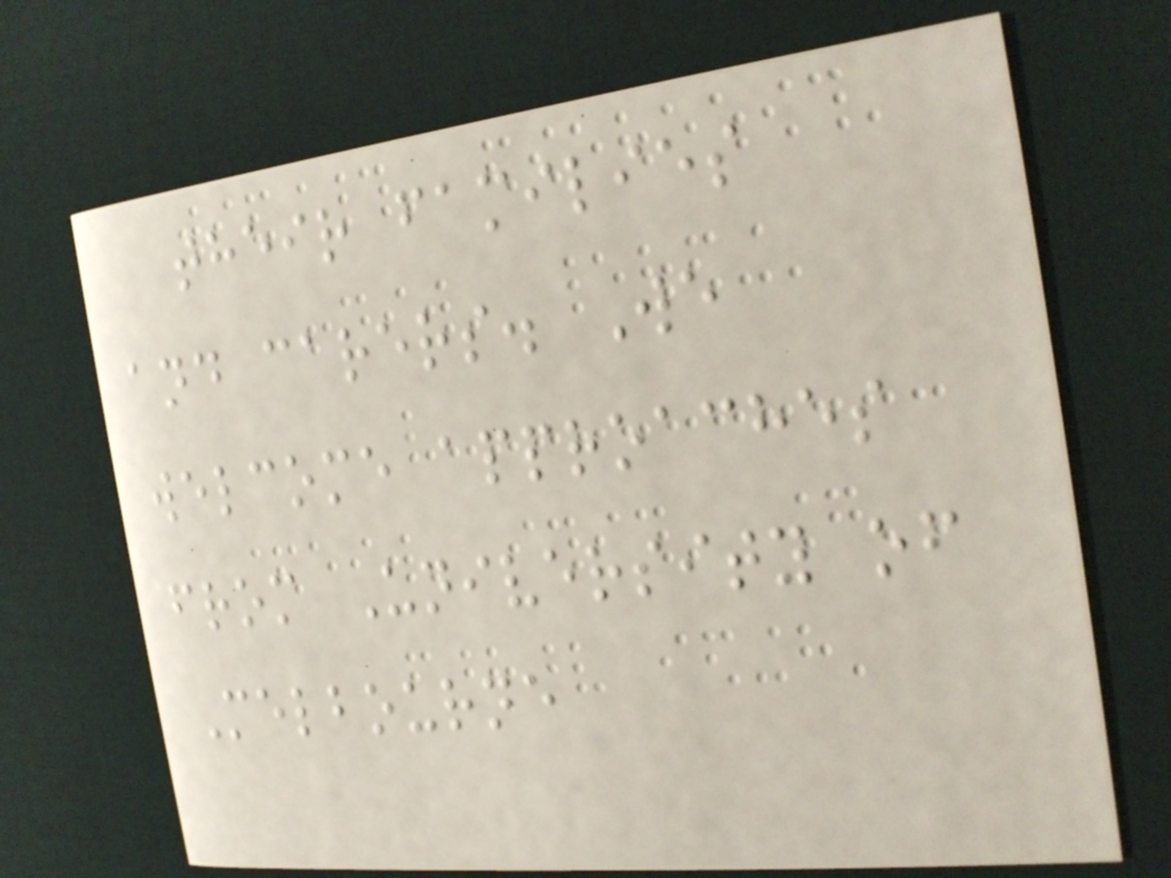their families
and carers. We
welcome approaches
from University of
Melbourne
